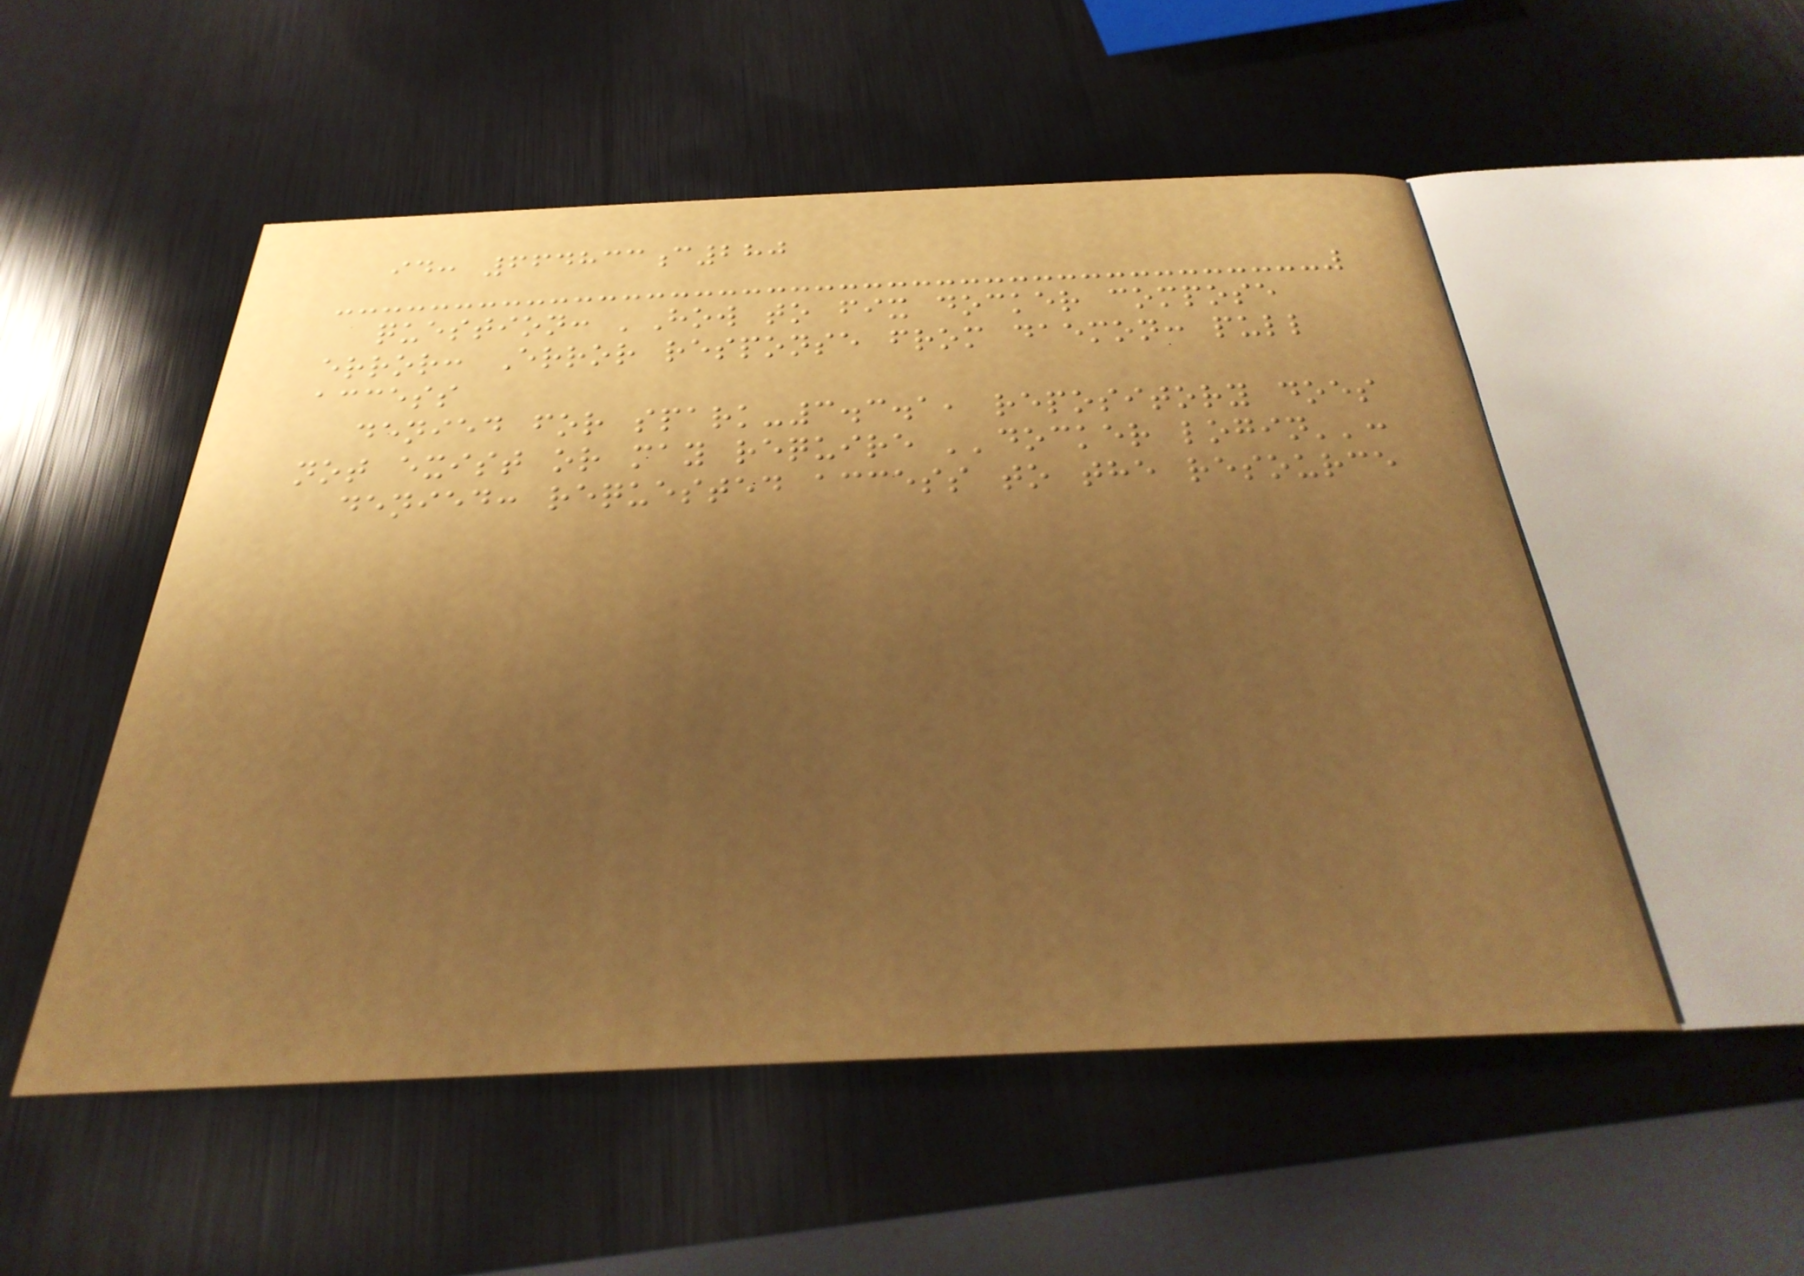id: 664833c280
question: 'How to fix docker compose
error: Error response from daemon: pull
access
denied for spark-3.3.1, repository does
not exist or may require ''docker login'':
denied: requested access to the resource
